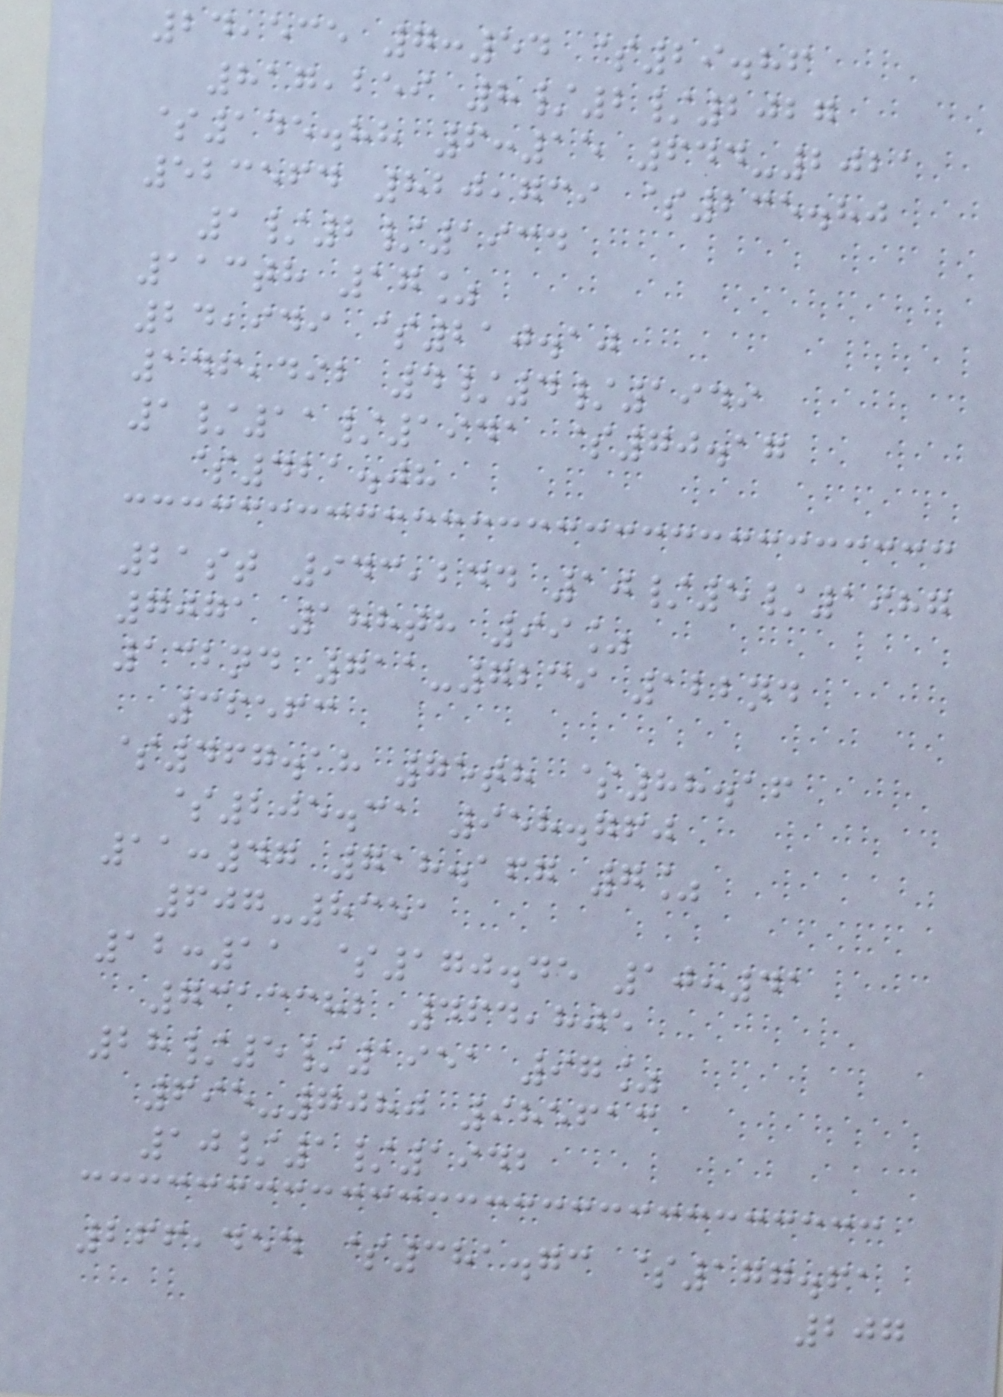24,535 7:54 $29.86
817,259 8/2/2027
$145.88 6:15 644-2021
523564 820,739 $235.80
1/2/1934
113th 17%
24,949 $210.10
146,492 4/4/1949
1/11/1941 $70.17
$421.08
21st 943,244 10/5/1987
7071 188th 99%
132nd 711-7239 122nd
36563
$467.18 75th $88.16
$205.31 958.760
11:47 718.167 7%
607-8351
12:11 $170.45 10:41
7313382 464,805
28/5/1951 97%
695-7080 985613
10/1/1942
266,454 $381.73 $177.61
207
